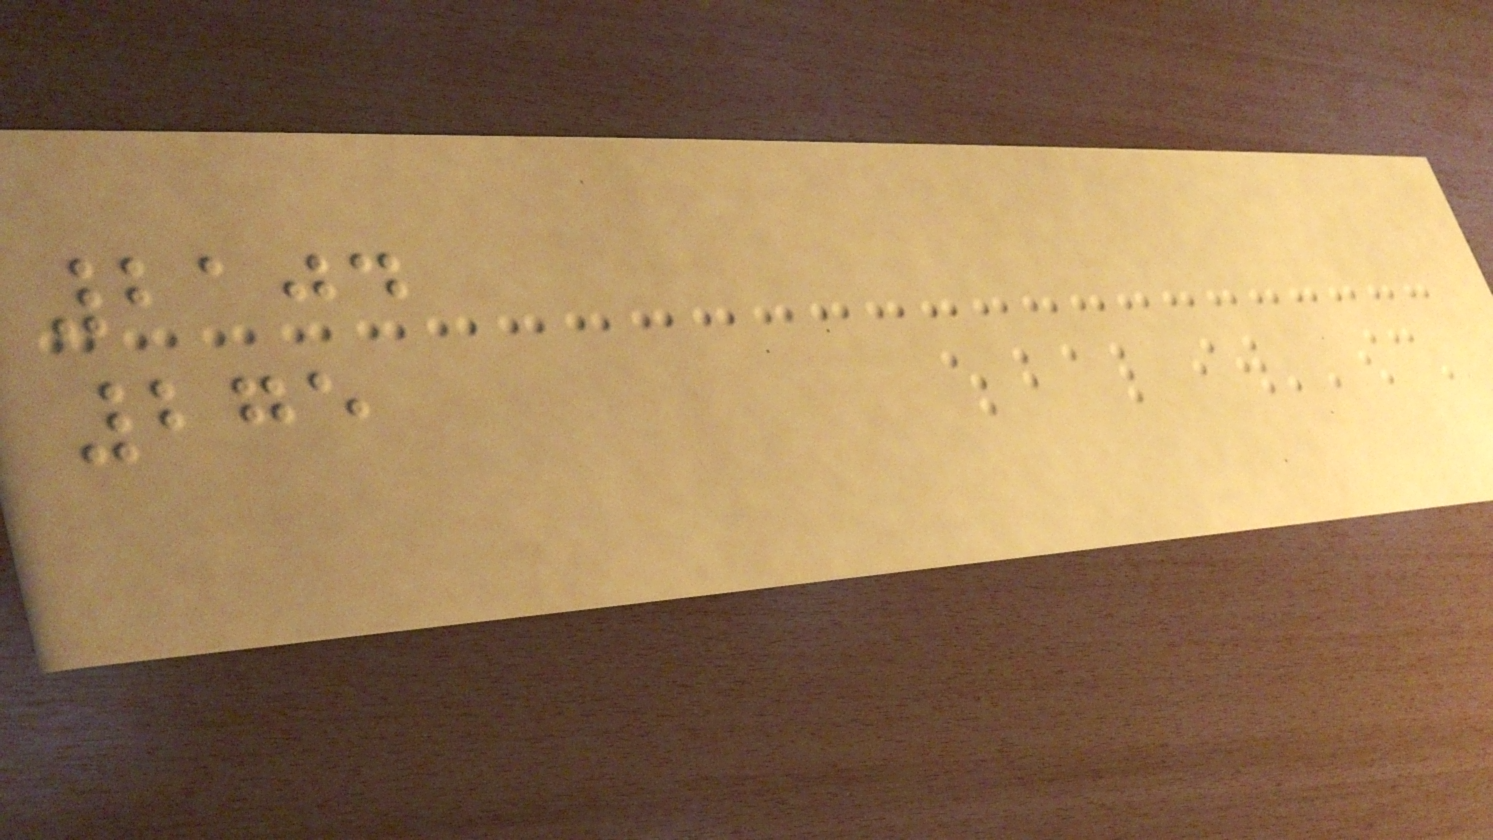2104
275
